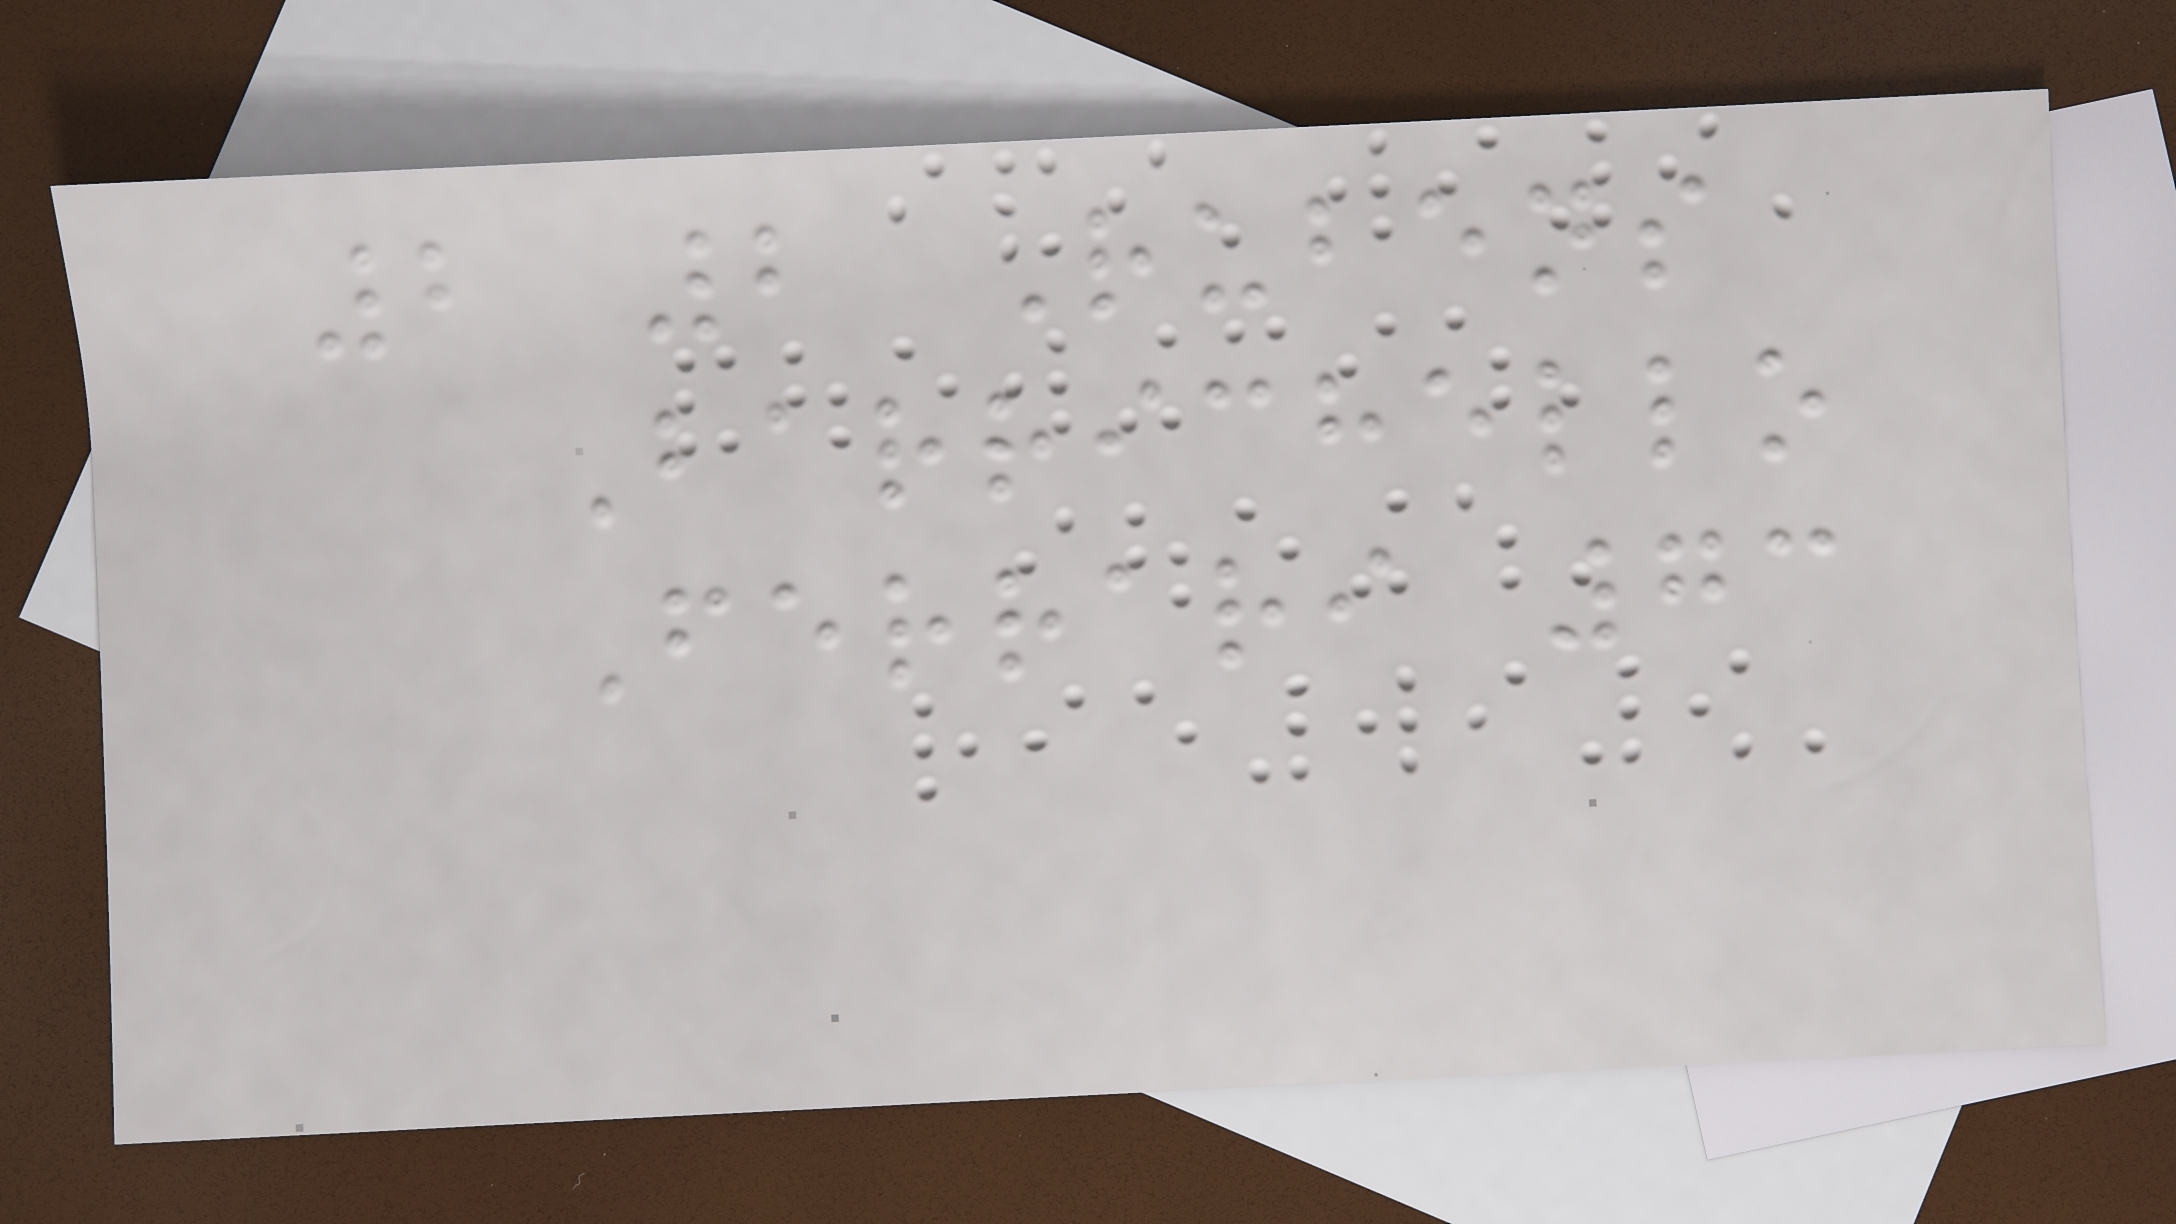2 2 Rubens
Barrichello
Ferrari 73
